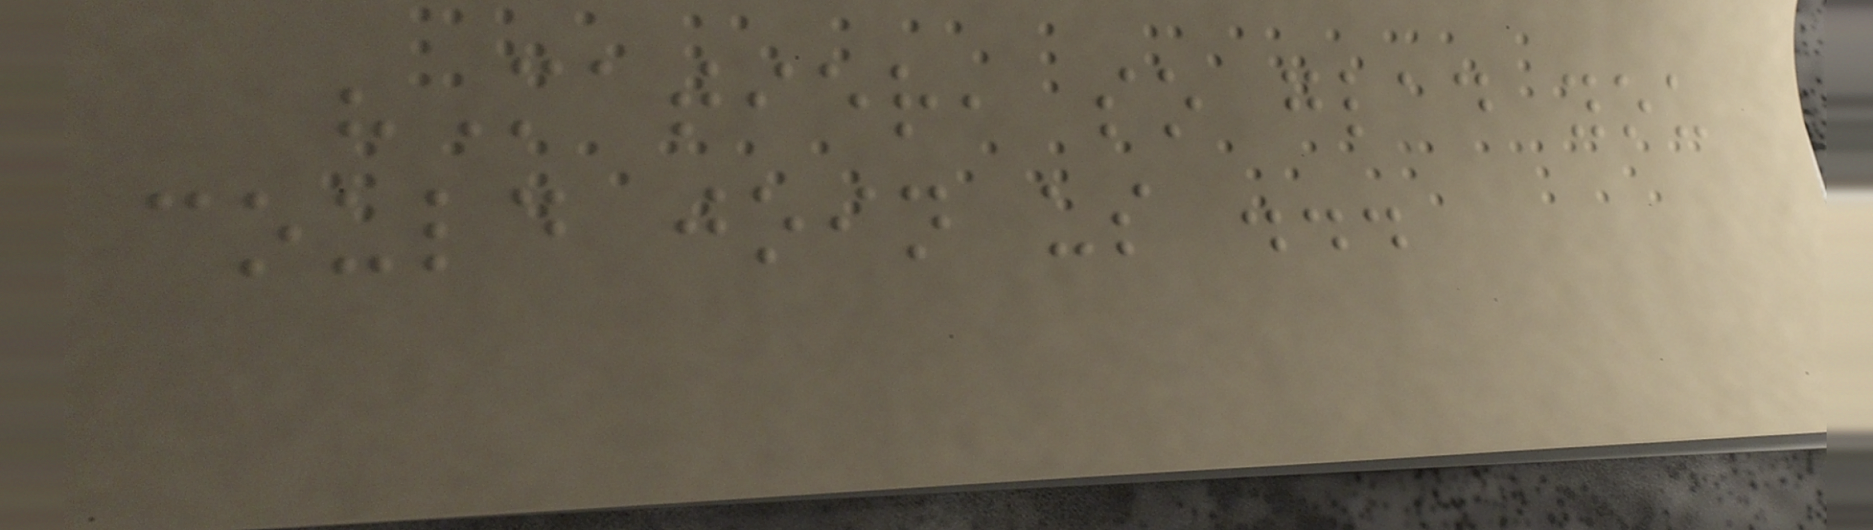"Matier, so glad you
could join us ...
